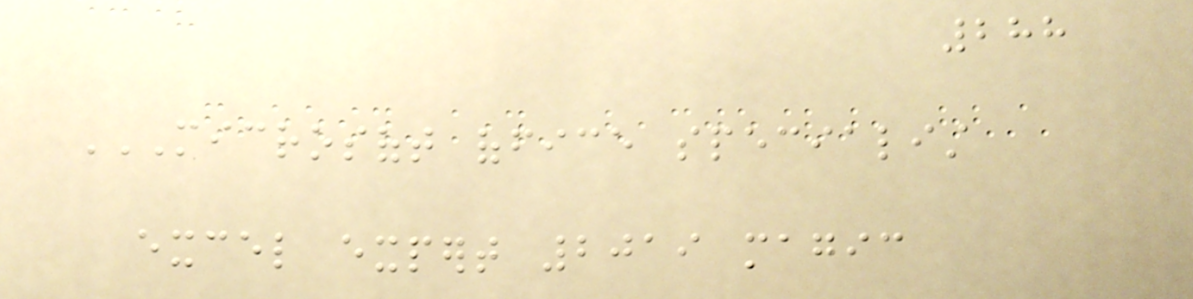288
MICROSOFT OFFICE SPECIALIST
EXCEL EXPERT 2019 MAGIC
